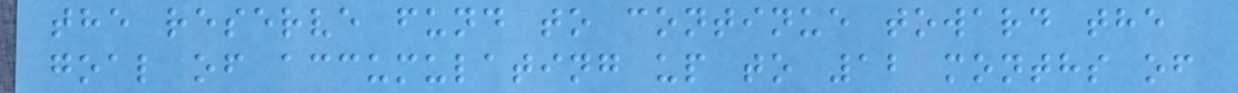the reserve fund to continue toward the
goal of accumulating up to 12 months of
